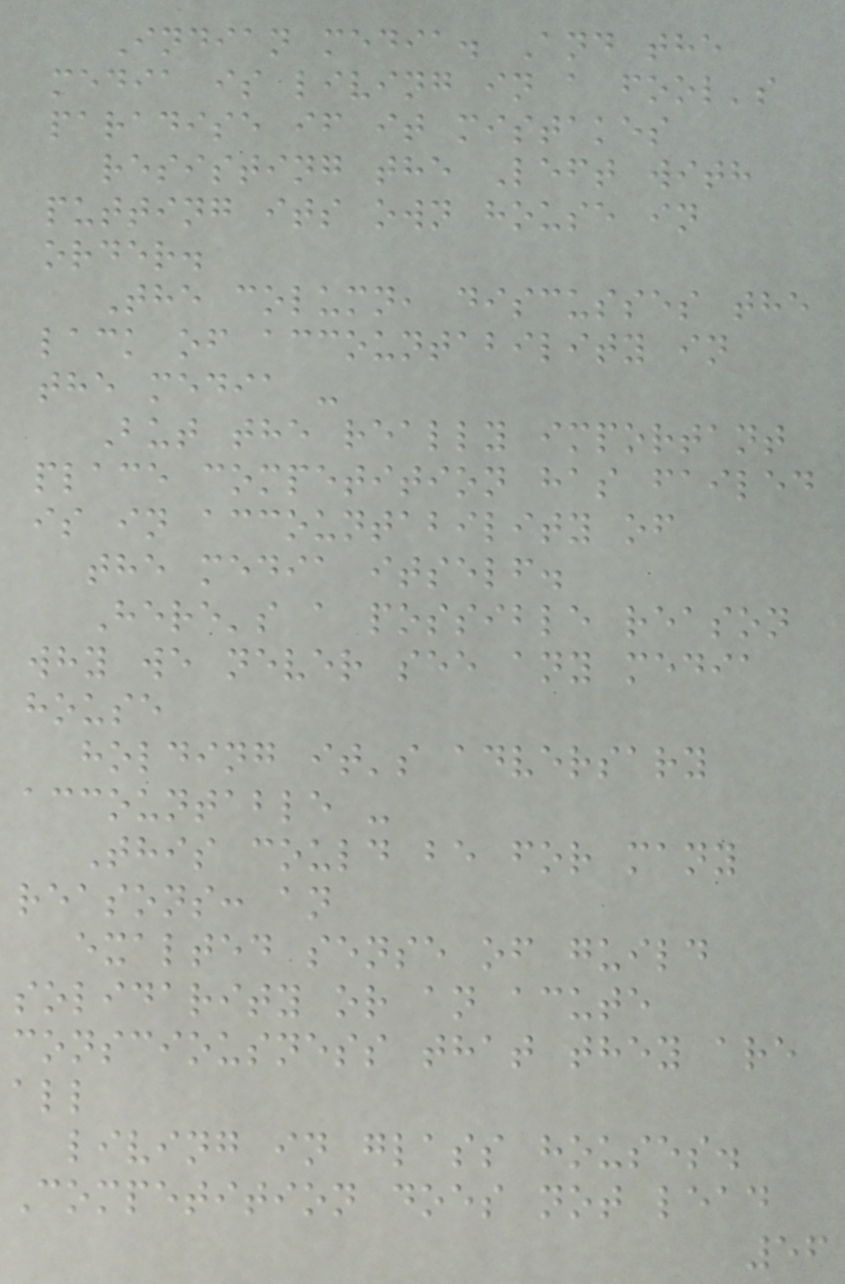Indian media. And the
media is living in a fool's
paradise if it mistakes
resisting the Left with
putting its own house in
order.
The column, discusses the
lack of accountability in
the media -
But the really important
place competition has failed
is in accountability of
the media itself.
Here's a possible reason
why we never see any media
house
holding it's adversary
accountable -
This could be for many
reasons: an
exalted sense of guild
solidarity or an acute
consciousness that they are
all
living in glass houses.
Competition does not lead
56
